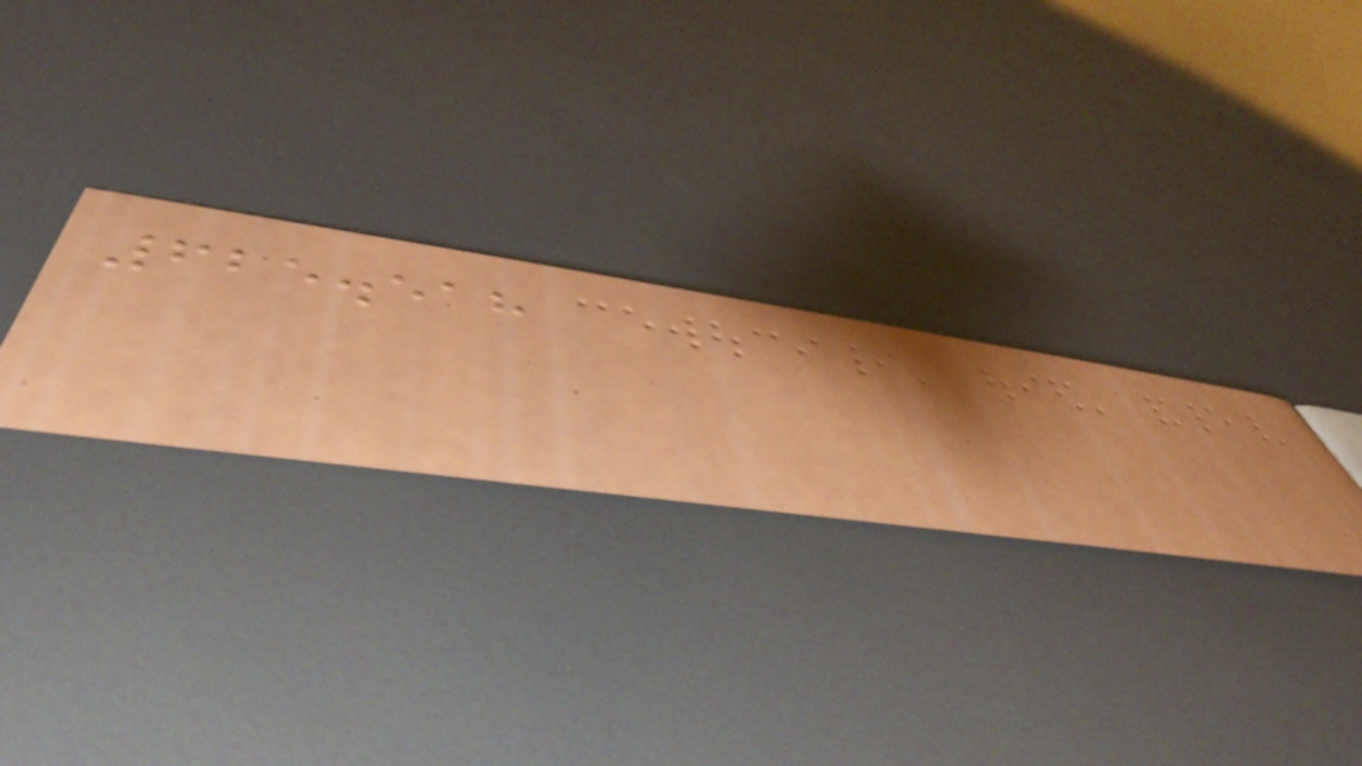625.518
